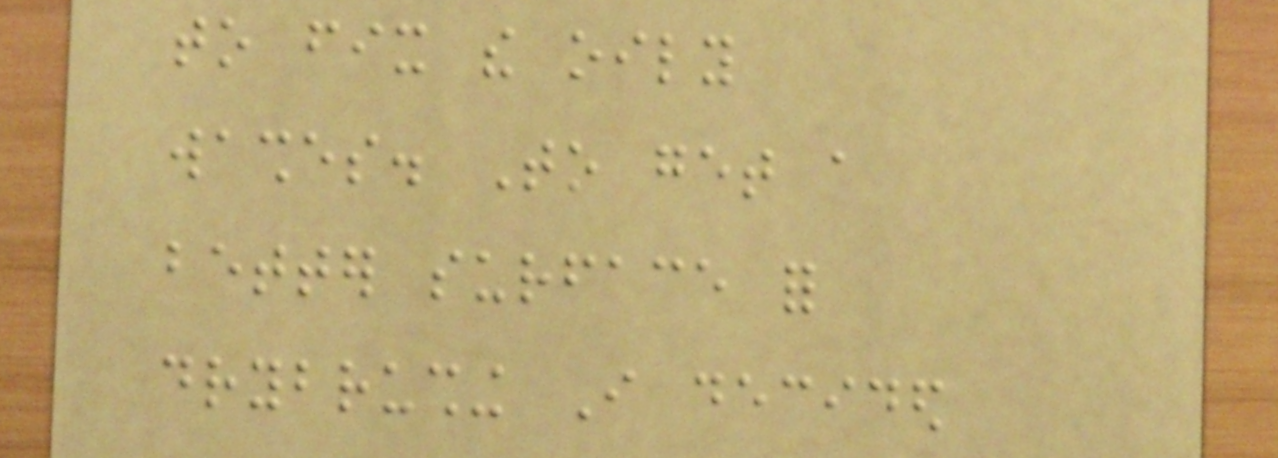to fix the oily
washes. To get a
better surface for
drybrushing I decided
